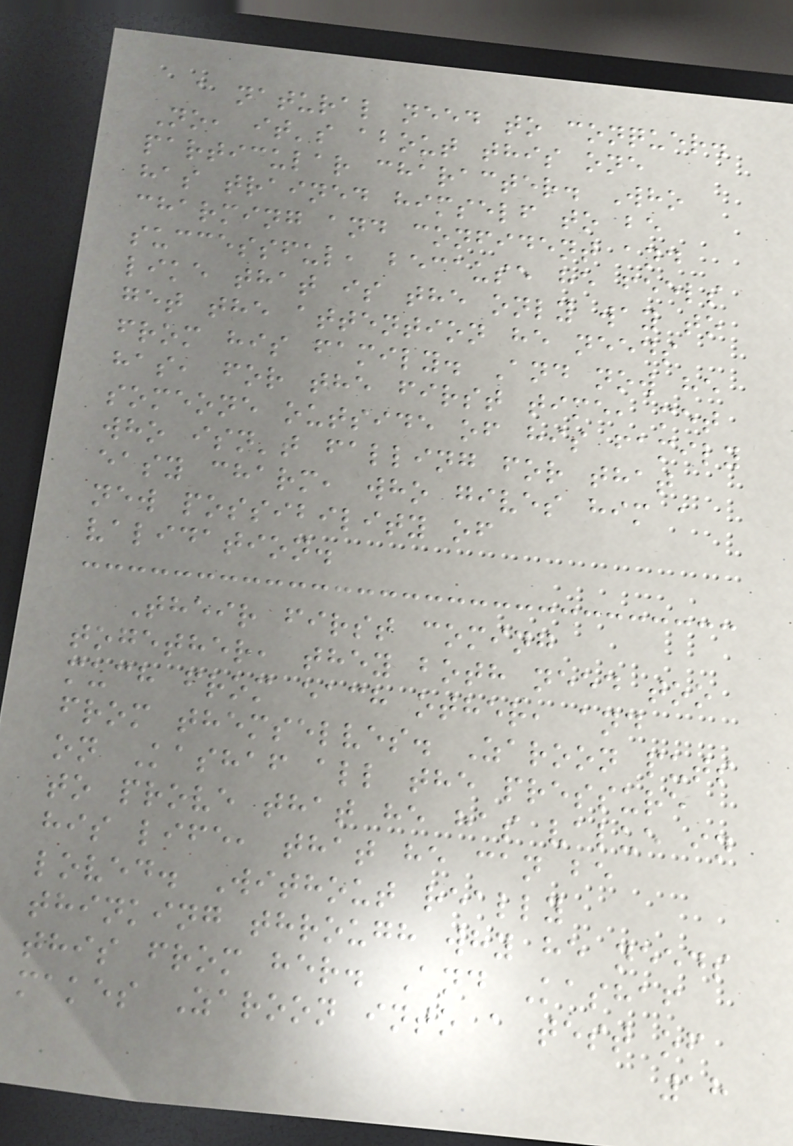a natural need to conquer.
No, it's about this one
particular character. Who
has trained himself to be
charming and confident and
successful, because he feels
like that is the only way to
get the attention he needs
from his family. And now he
has, for the first time, met
someone outside of his family
who isn't falling for that
easy charm, who gives him a
new possibility of
validation.
Their first coming
together, they both need too
much from each other, and
from themselves. Zaroon puts
on Kashaf all the pressure
to prove that he has value in
his life, that he can be
loved. Without really
thinking through why he needs
this from her. And Kashaf
makes Zaroon into a test of
18
